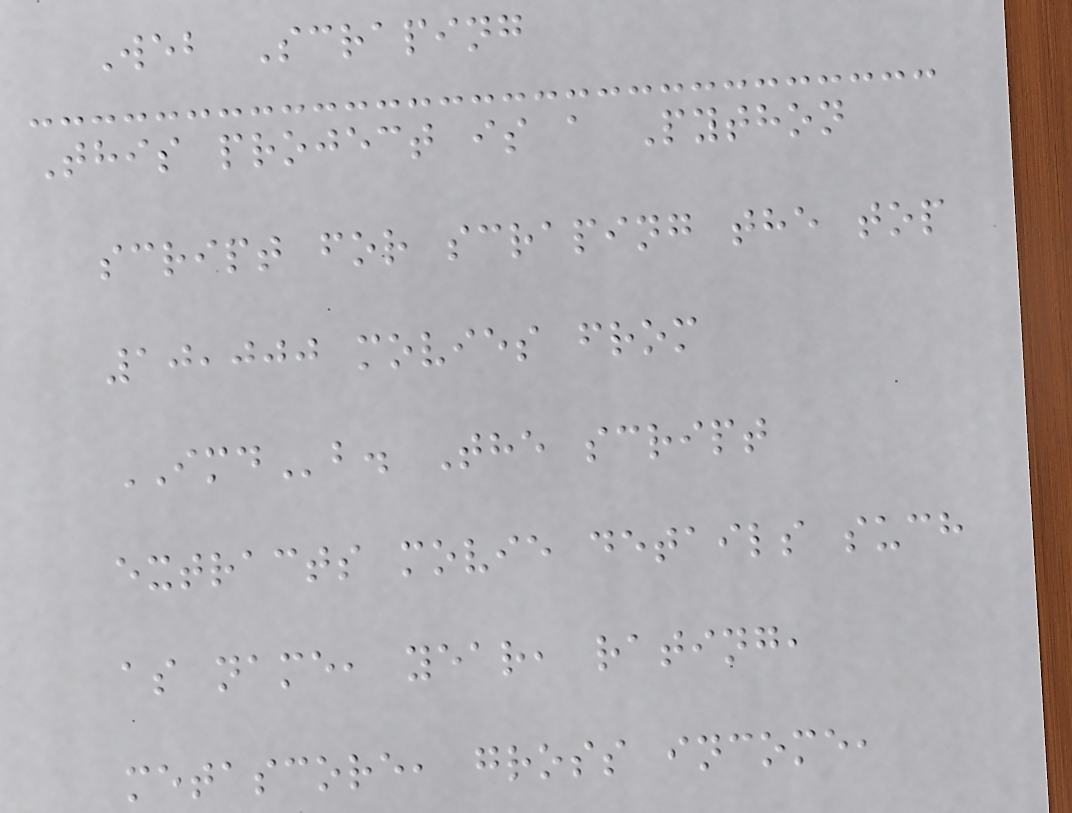Web Scraping
This project is a Python
script for scraping the top
10,000 movies from
IMDb. The script
extracts movie details such
as name, year, rating,
metascore, gross income,
